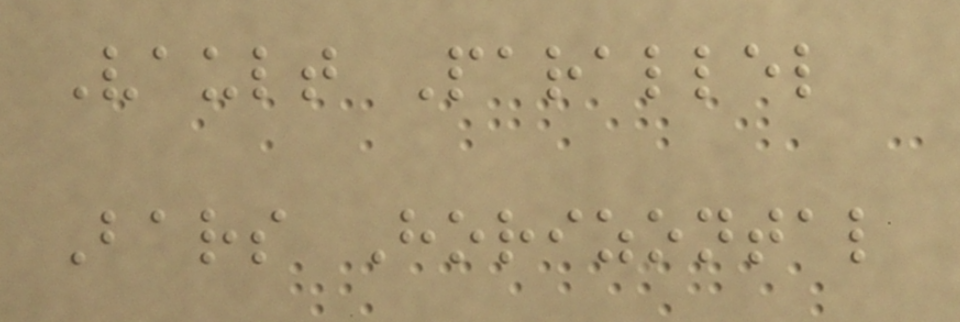Vault Parallel
Bars Horizontal
